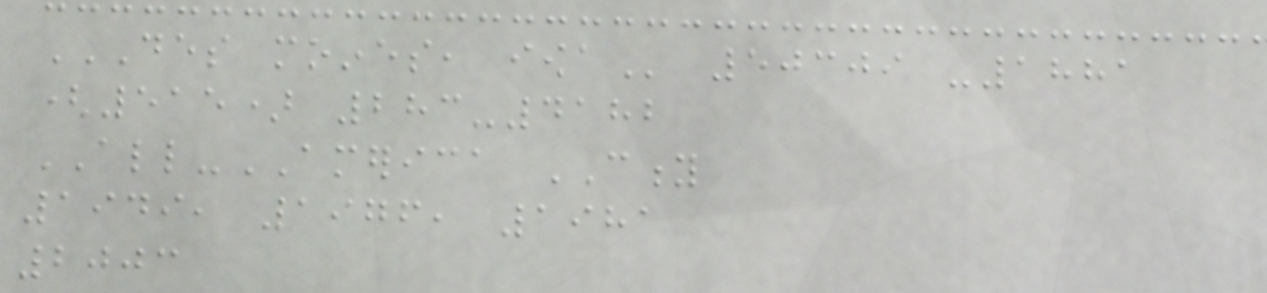DES MOINES, IOWA 50309 -1881
(515) 283-4182
ALL-AMERICA CITY
1949, 1976, 1981
2003
